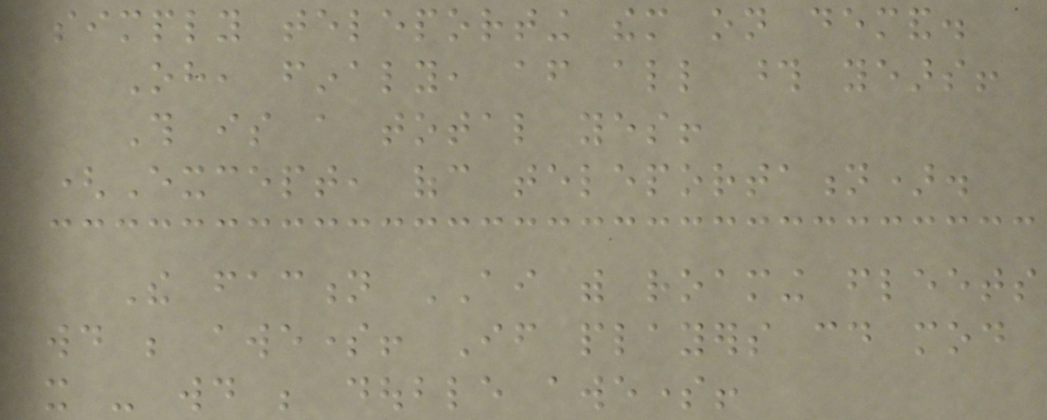simply teleporting them on demand.
Oh, finaly, after all those years!
This is a total yes!
(Except, ofc teleportation).
The faction AI with roaming fleets
would be awesome! If players could mod
it - would be double awesome!
